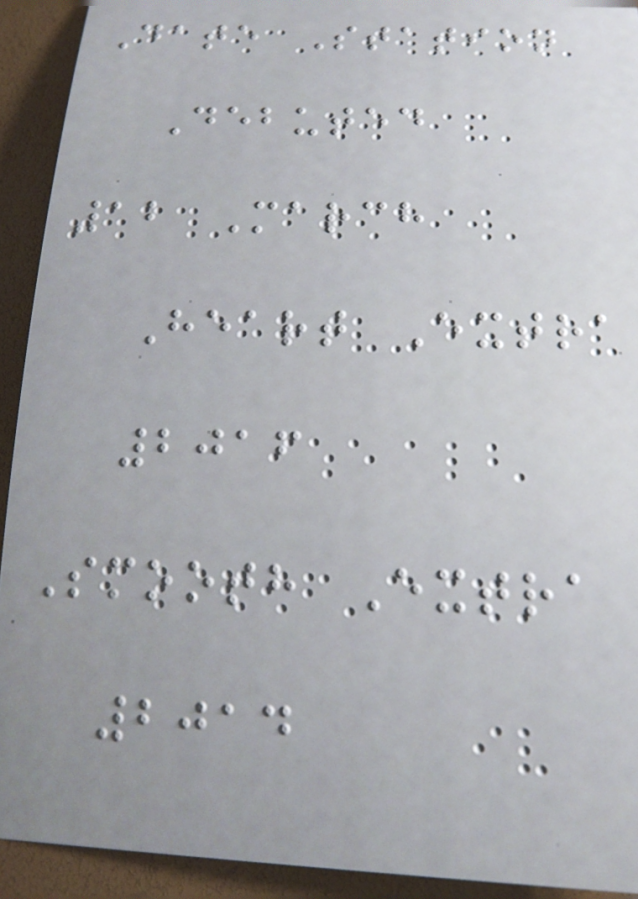Date Station
Debuted
12 March
Heart Extra
2016
Smooth Extra
2014
